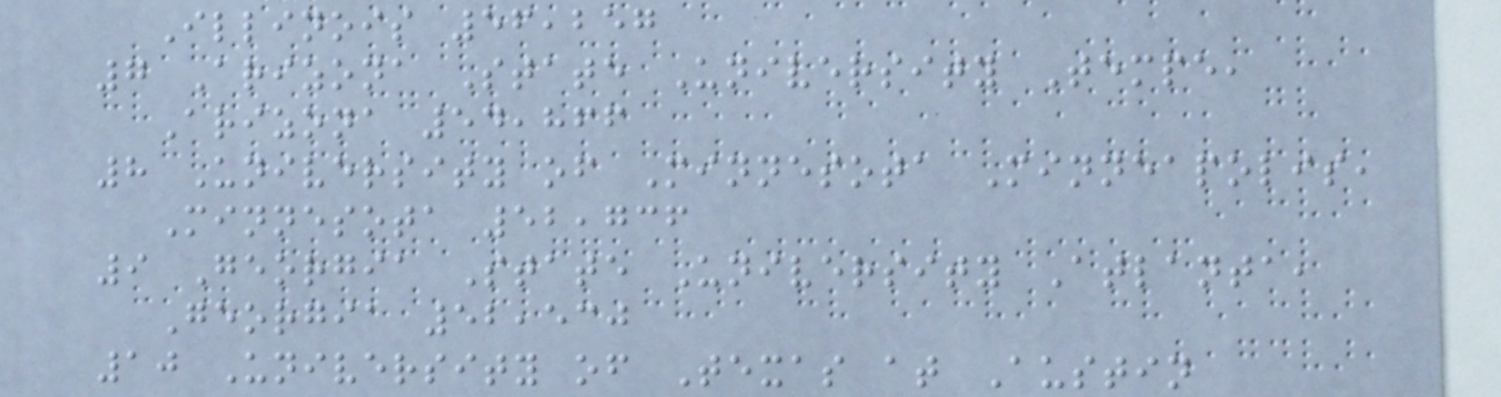Illinois 56,257
7 Arizona State University Tempe,
Arizona 54,866
8 University of Minnesota Minneapolis,
Minnesota 52,736
9 Georgia State University Atlanta,
Georgia 52,530
10 University of Texas at Austin
